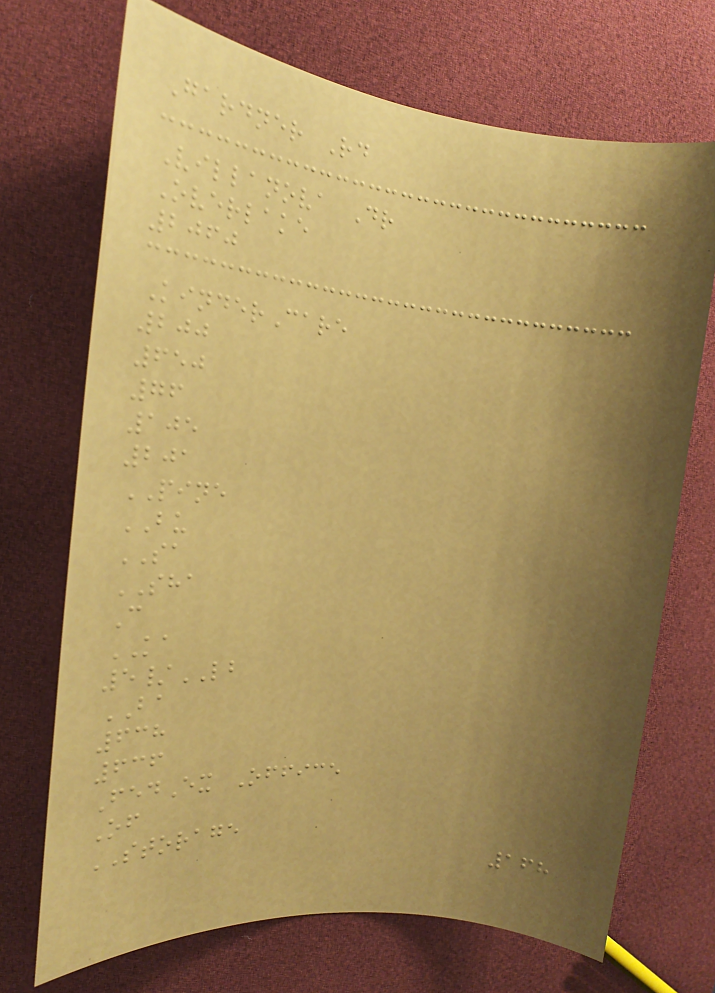Gardner Rd
Villanova Dr
Overlake
2060
KinderCare
200
650
76
105
201
PINE
BU
SA
SHA
C
KA
5/LB
BA
638
636
FedEx Office
Of
STORAGE
168
